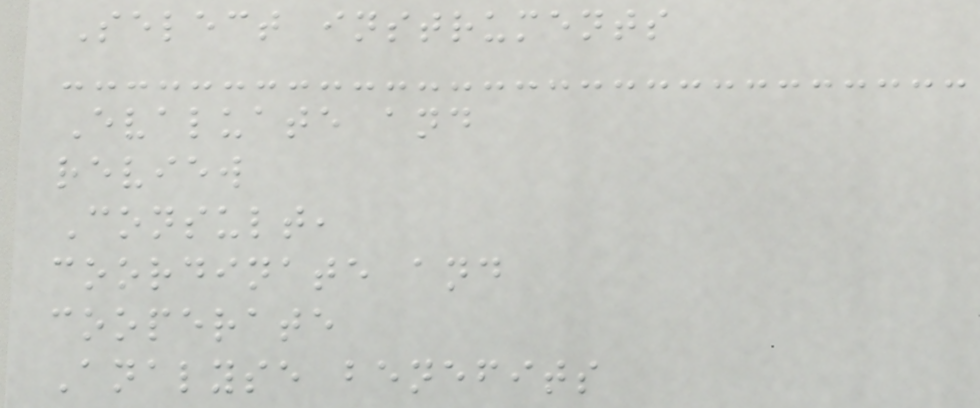Select instruments
Evaluate and
review
Consult,
coordinate and
cooperate
Analyse benefits
